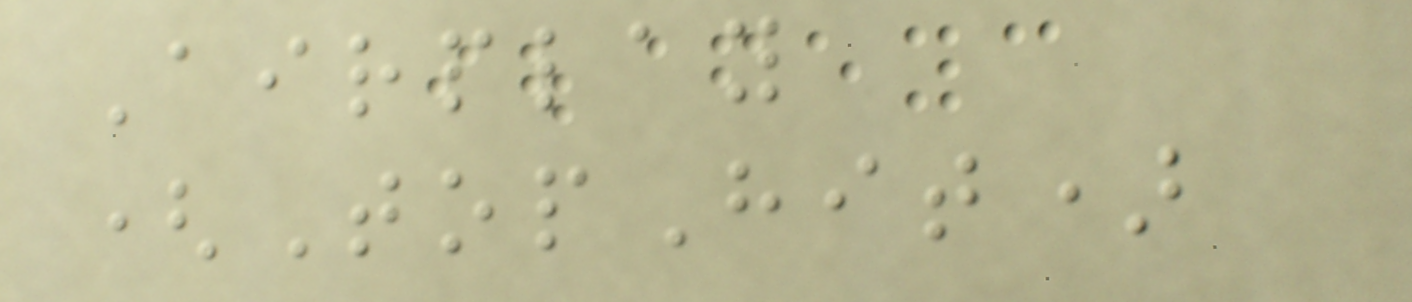Airplay
(TopHit)
